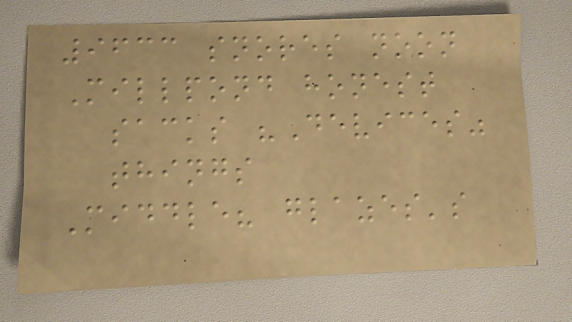9633 snores noon
Millpond honest
sacks "Devices"
things
Middle? glazes's
